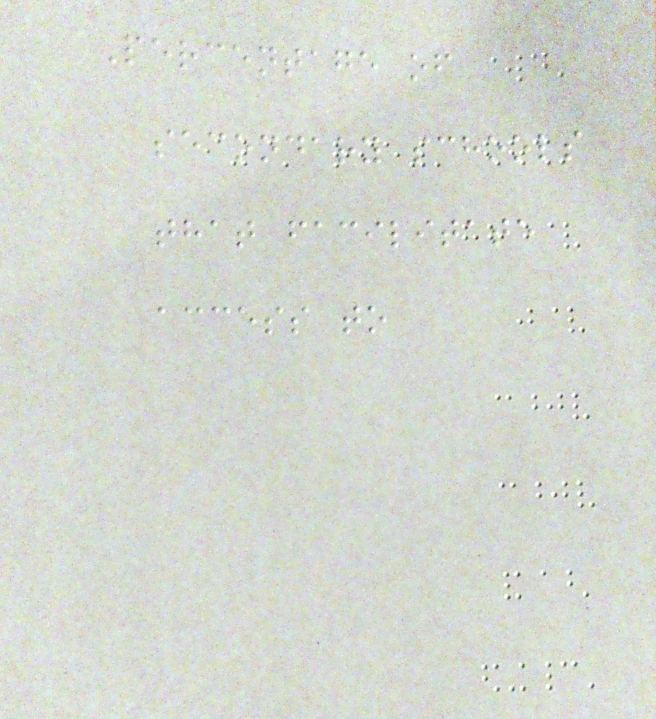Percentage of
secondary schools
that facilitate
access to
